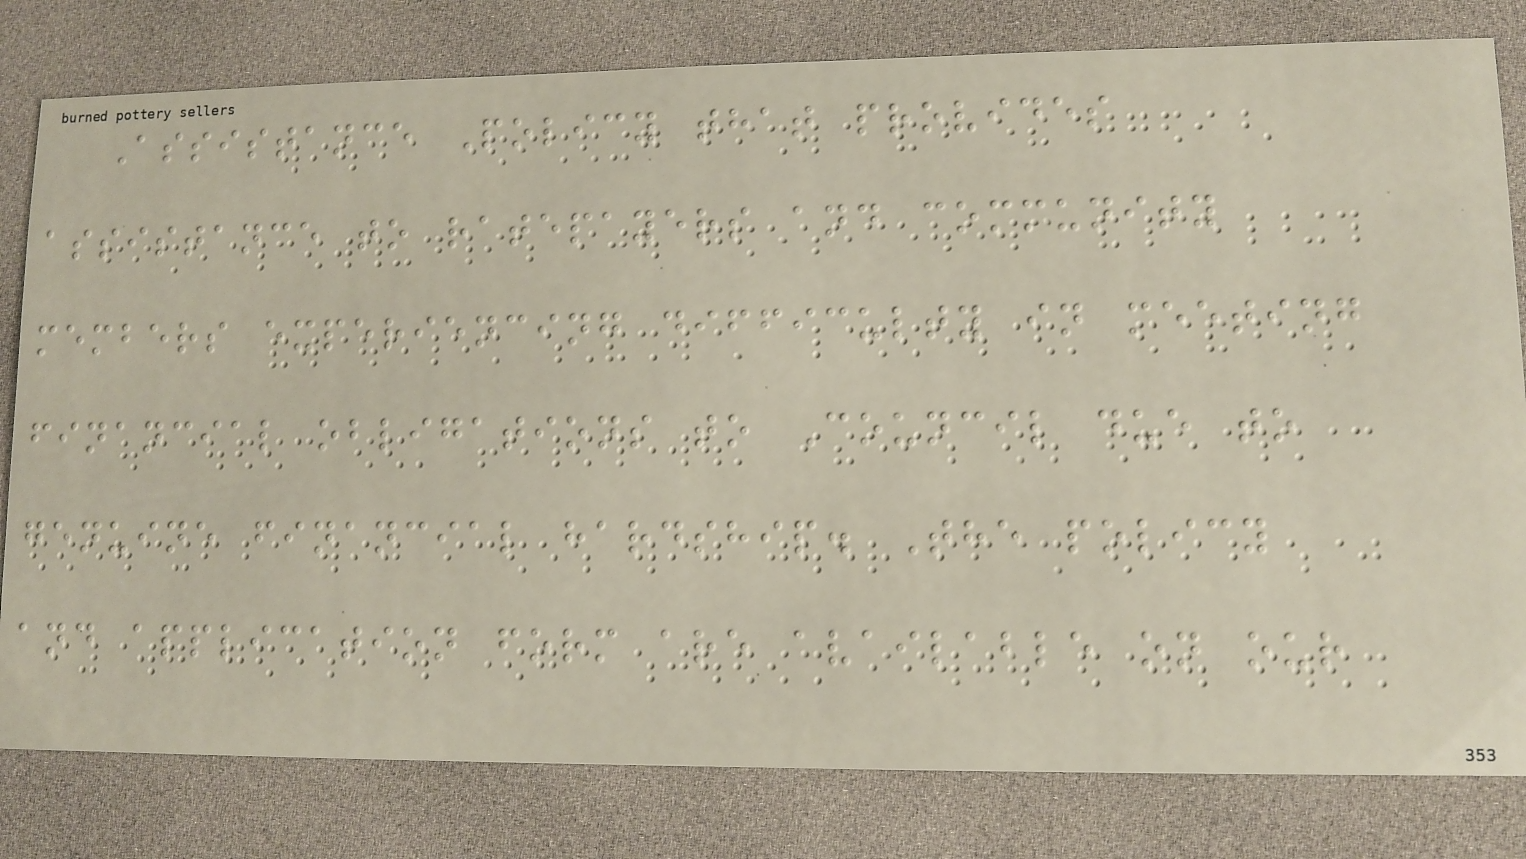Assistance Policy that provides
assistance to ratepayers and community
members experiencing difficulty in meeting
financial obligations to Council due to
genuine financial hardship. The policy
and application form are available on our
